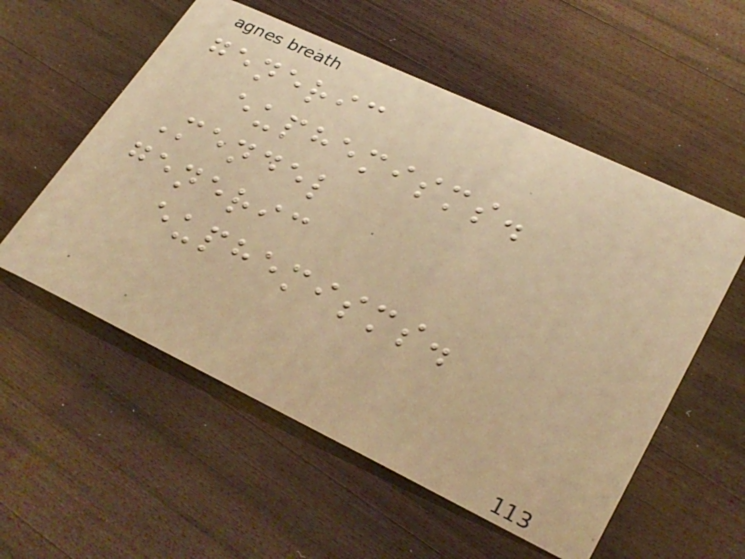generic
euphemisms.
Mendel
generic
euphemisms.
